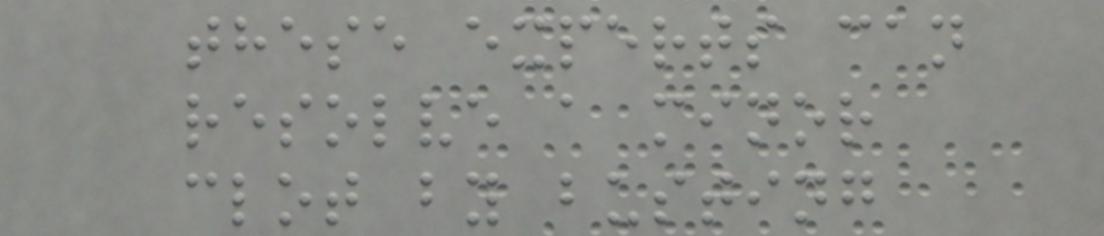these experts can
resolve a minor
clot by busting
